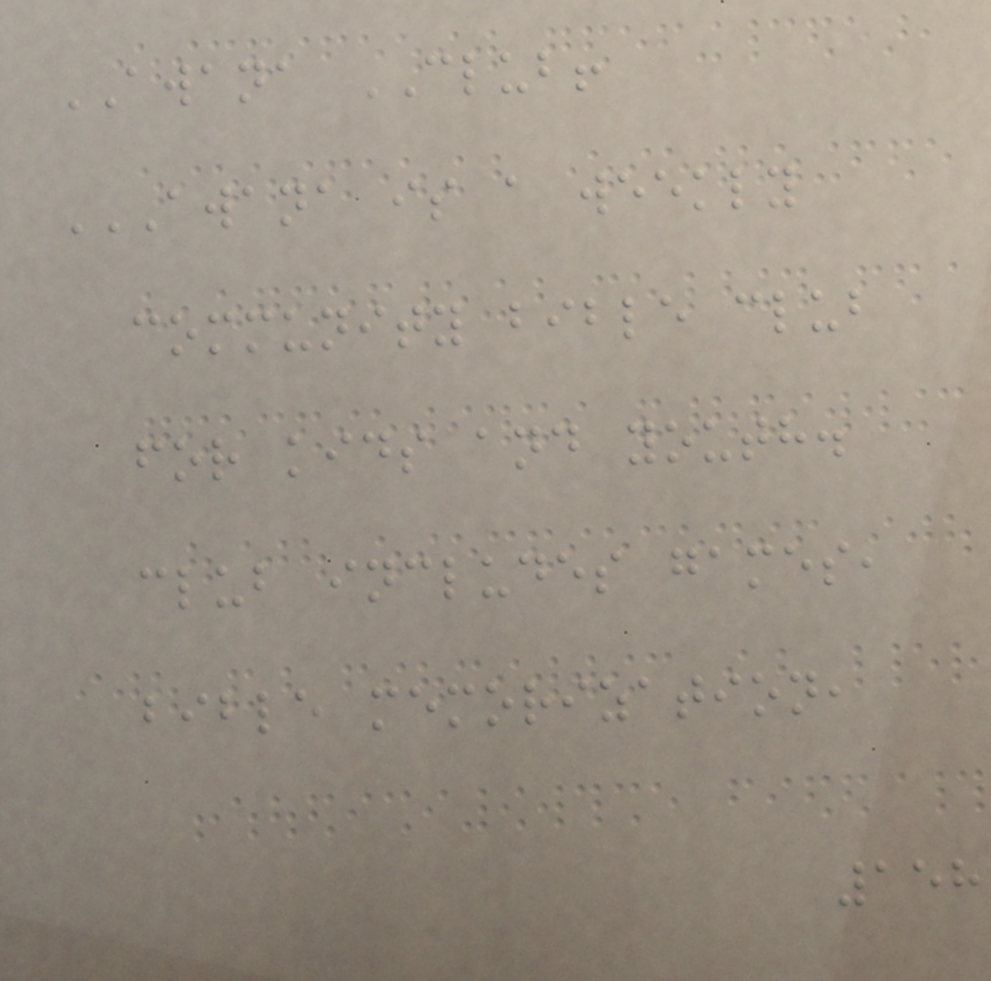AWANA CLUB!
AWANA IS A WEEKLY
COMMUNITY BIBLE CLUB
FOR KIDS AND YOUTH.
CLUB INCLUDES GAMES,
BIBLE MEMORIZATION,
158
